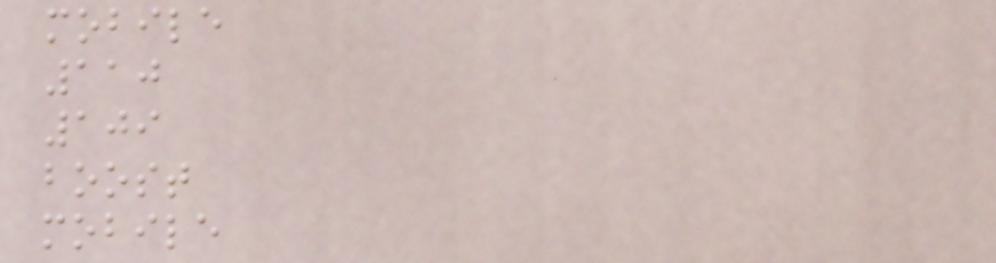mobile
110
109
boost
mobile
